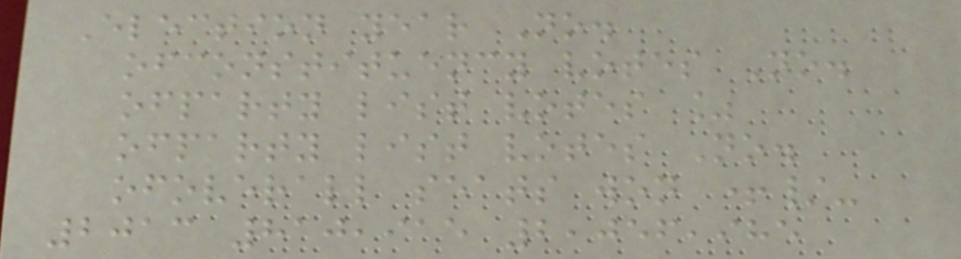Election year No.
ofconstituency votes No.
ofparty list votes %
ofparty list votes No.
ofoverall seats won +/-
2013 810,915 2,056,985
